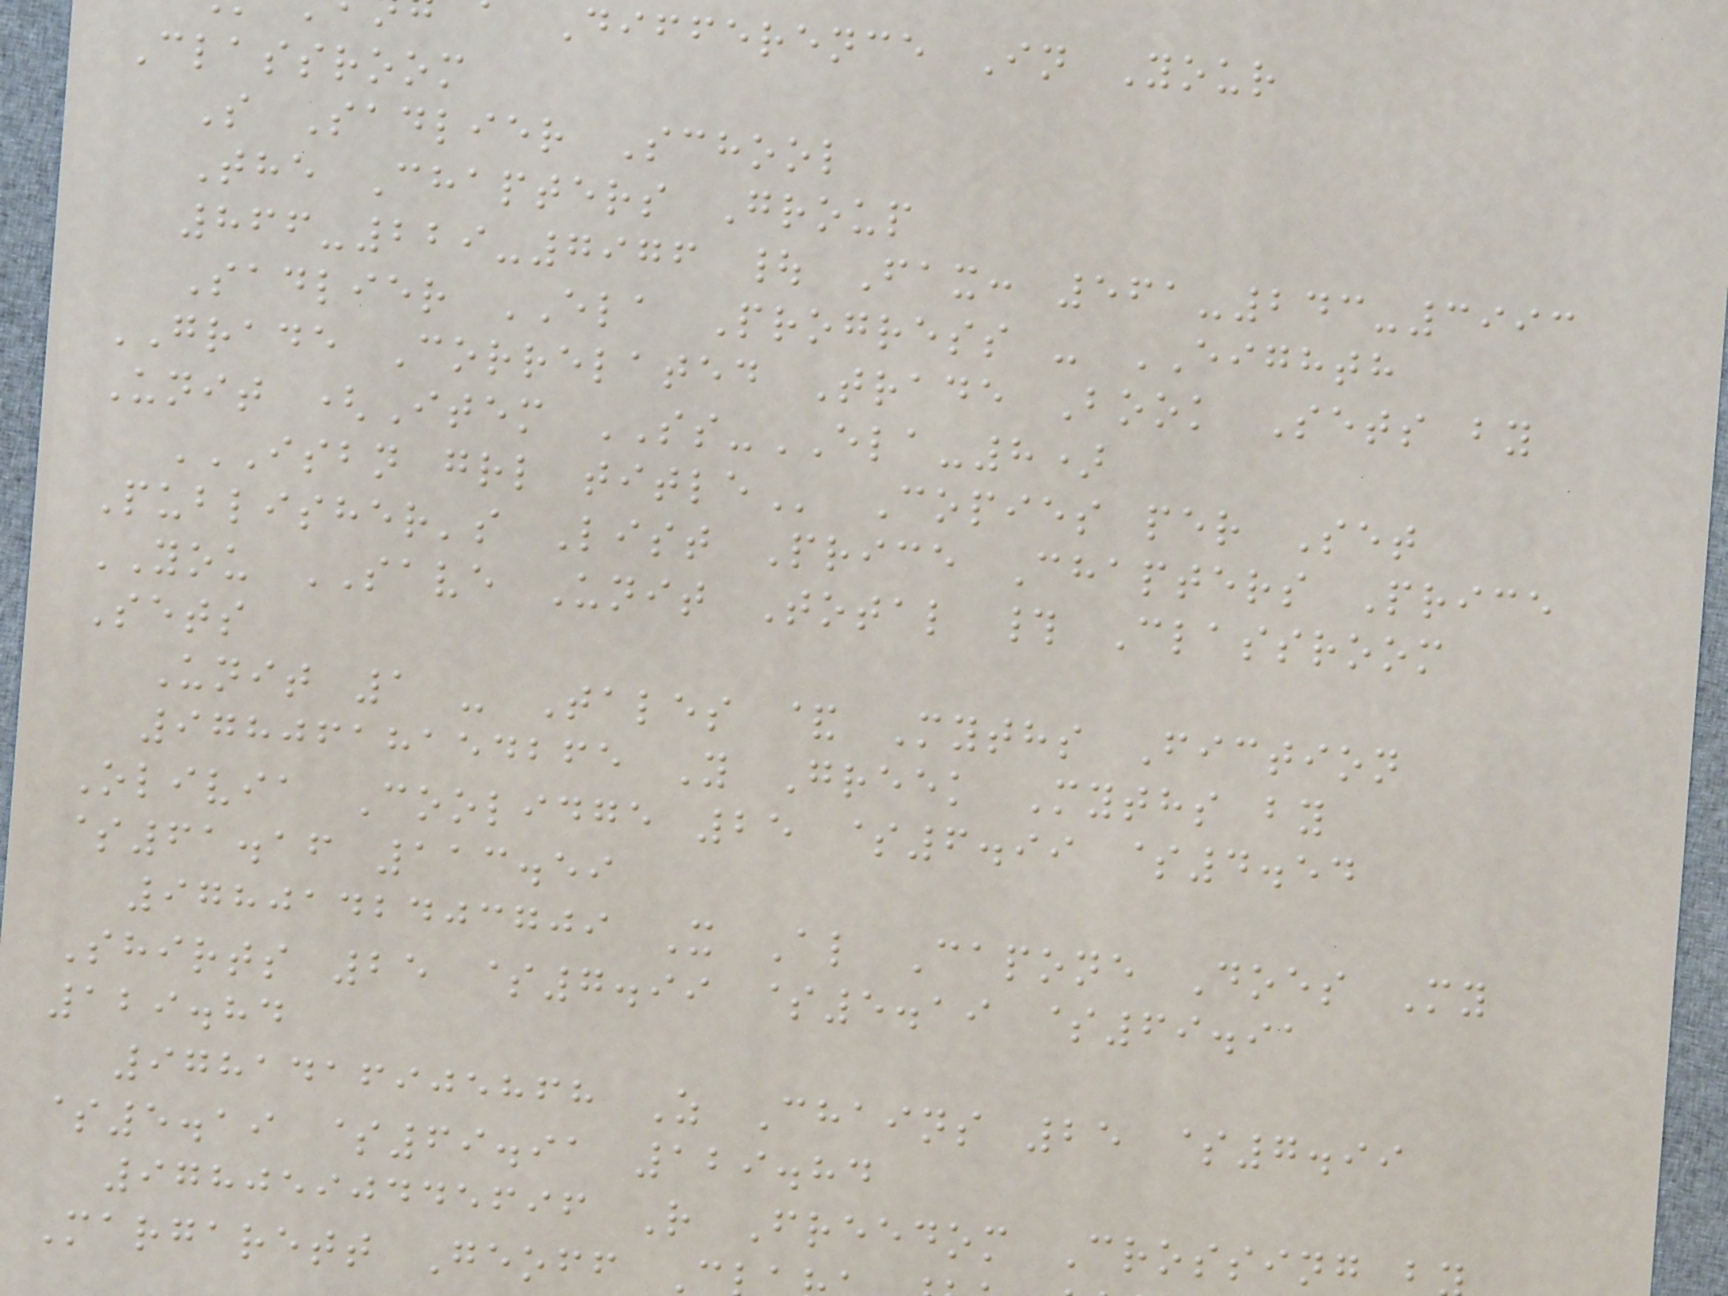Difference In Your
Classroom
S Sadlier School
The Chapters Group
866-229-7976 | Fax: 561-243-3993
Sadlier ELA Progress - EIGHTH
GRADE Correlated Trade Book Sets by
Unit (Item SS-ELA-8)
ISBN GRL TITLE Copies per Set
Publisher's List Price Chapters Price
YOU SAVE Unit Total # Classroom
Sets
Unit 1 - Tales & Myths Fiction
9780618154265 Y Greek Myths by
Olivia Coolidge 25 $6.99 $4.54
$61.16 113.59
9780142403709 X Al Capone Does My
Shirts 25 $7.99 $5.19 $69.91
129.84
9781416905868 Z Chains 25 $7.99
$5.19 $69.91 129.84
9780590445696 R Freedom Crossing
Margarett Geoff
